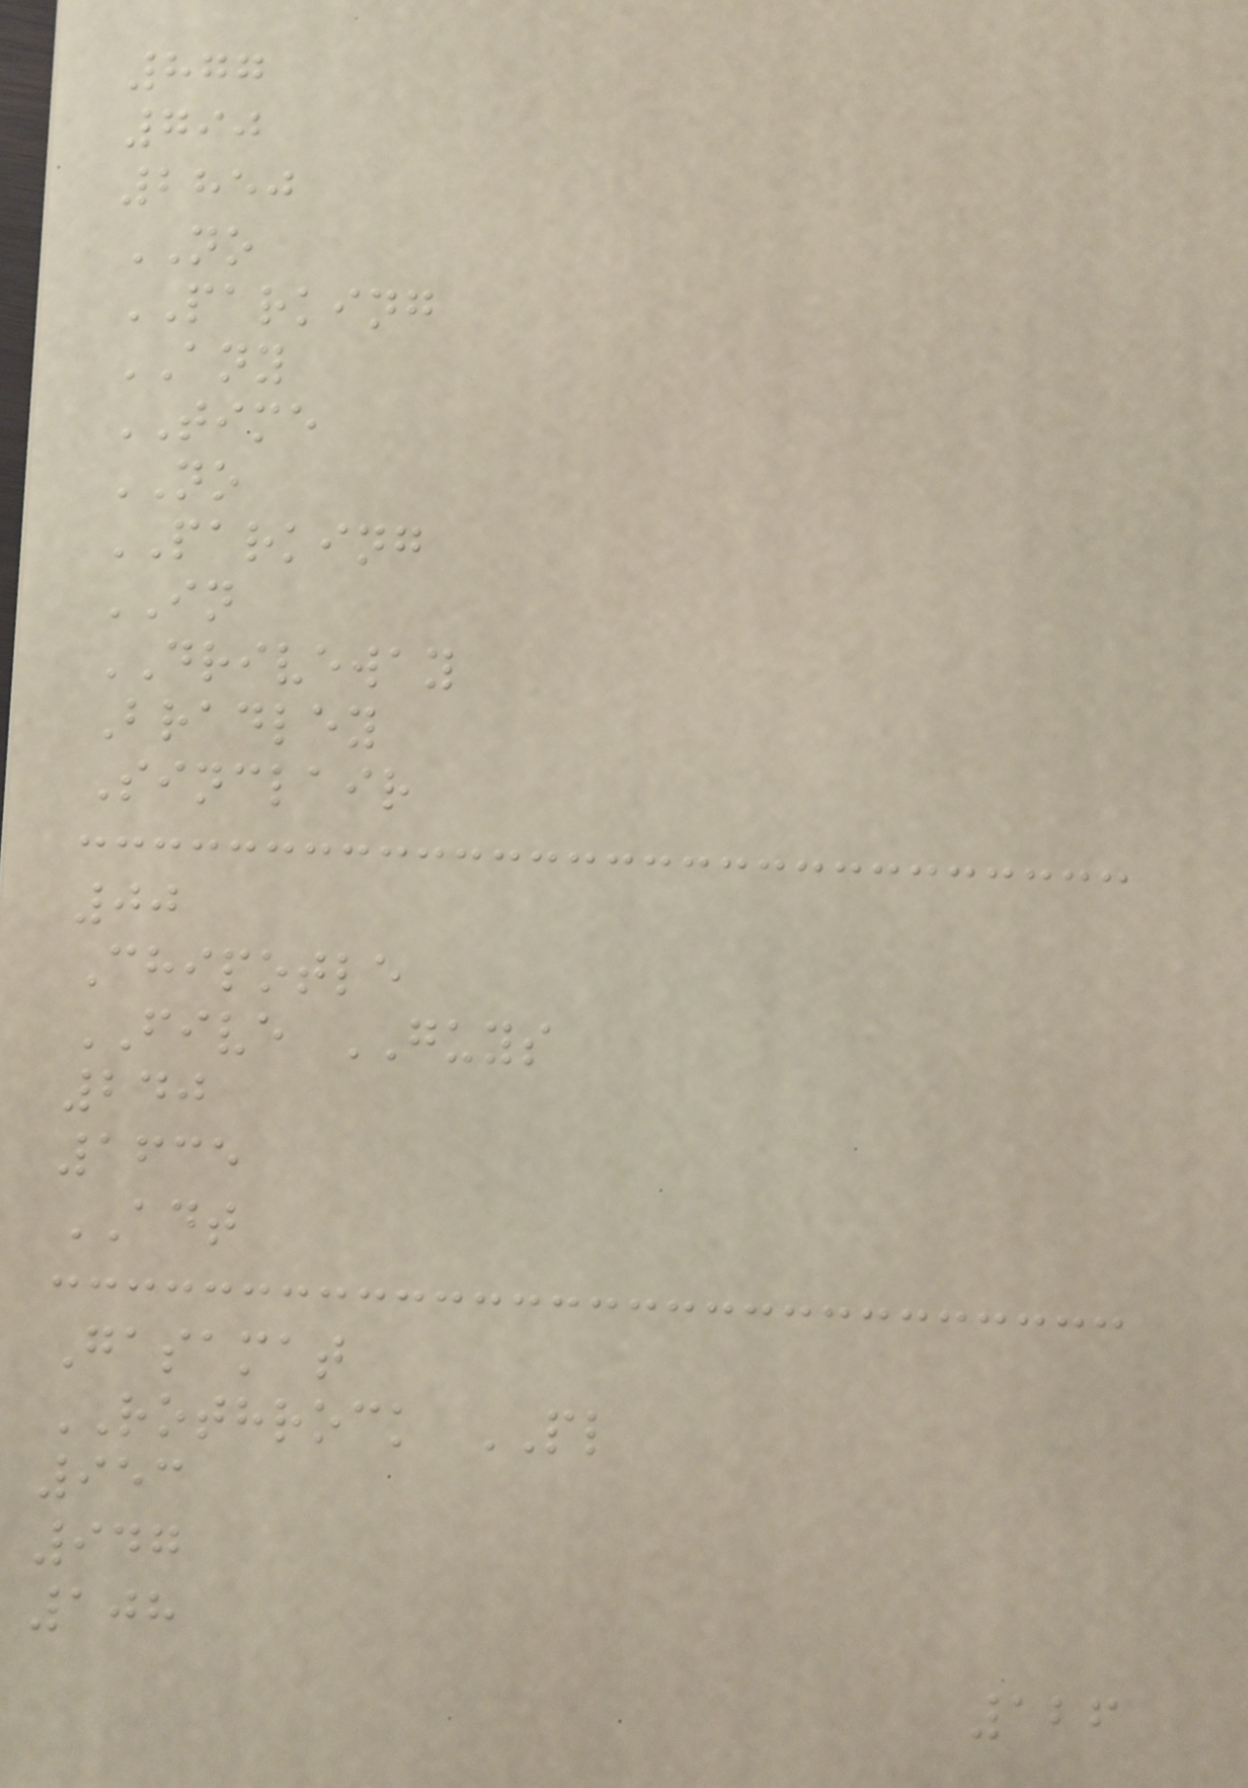877
790
2850
NO
PARKING
ANY
TIME
NO
PARKING
IN
DRIVEWAY
Bradley
Sinclair
00
Chipotle
FIVE GUYS
240
1635
ADT
Gasamat
ROTHROCK PL
953
947
108
126
